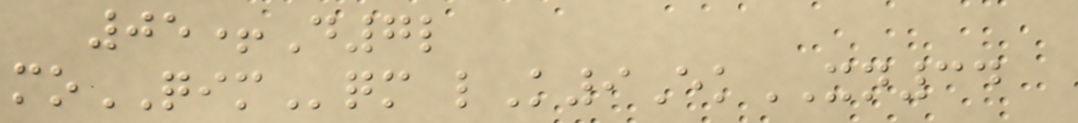05+D7l
moQIMqm lK9EkXN34
